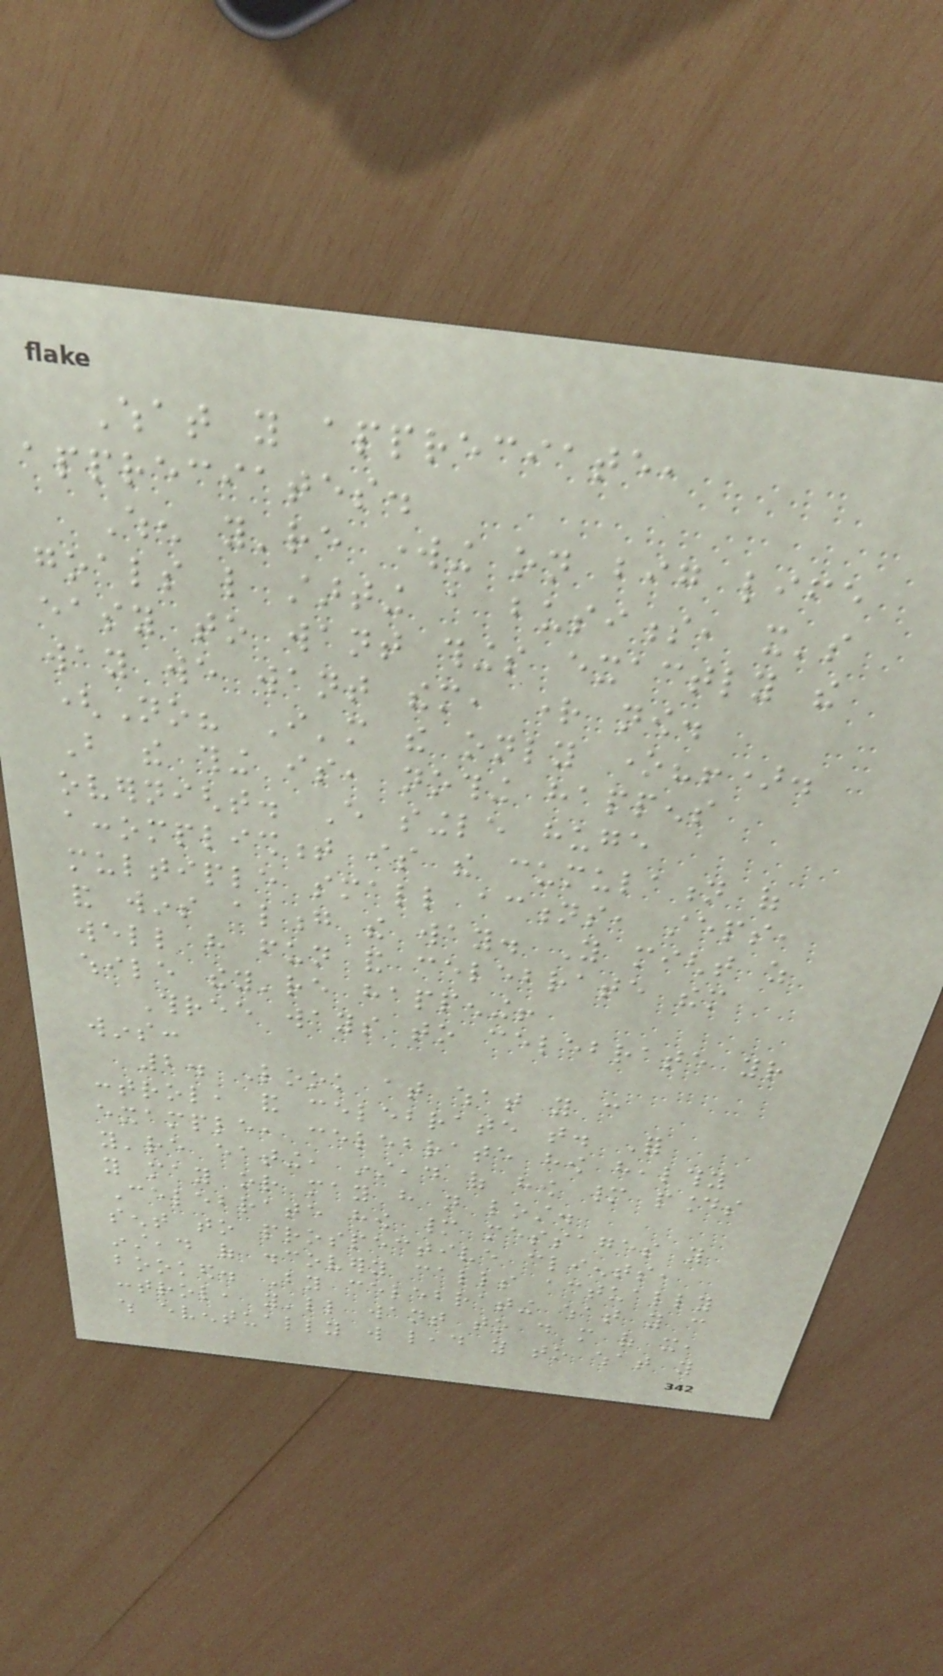What you appreciate,
appreciates.
When you're working on big life
goals like starting a business, it's
easy to want things exactly the
way we want them, right now.
(No? I'm the only one?!).
But the thing is, nothing happens
overnight. Every single huge
accomplishment is the cumulation of
multiple small actions, steps,
and wins along the way. You might as
well have fun and celebrate them
while they're happening!
Three ways to celebrate your
wins:
2. Look at what you can
control, and celebrate that. For
example, celebrate how healthy
you're eating, instead of how many pounds
you may or may have not lost.
Celebrate how many messages you
sent to prospective clients,
instead of discovery calls actually
booked. By celebrating what you can
control, you'll want to do more of it,
which eventually will lead you to what you
